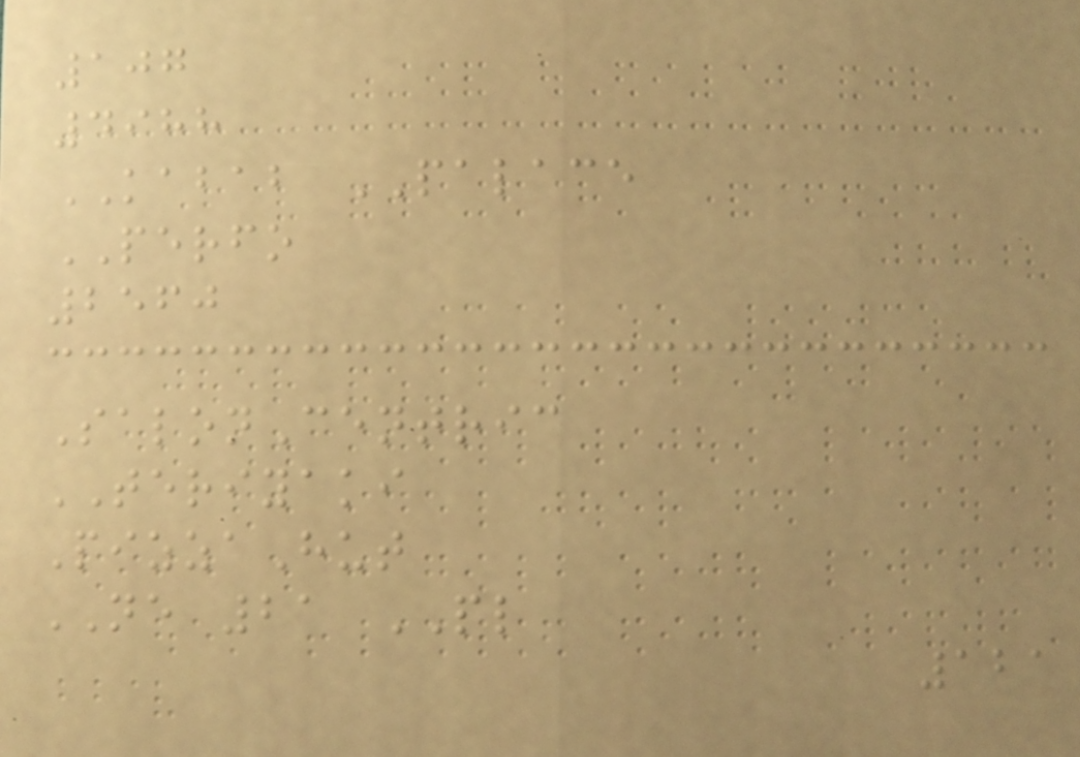107
4988
KABAB PALACE
PERFO
2560
SalonCentric
TERIYAKI
PizzaHut
NE 21 PL
121
